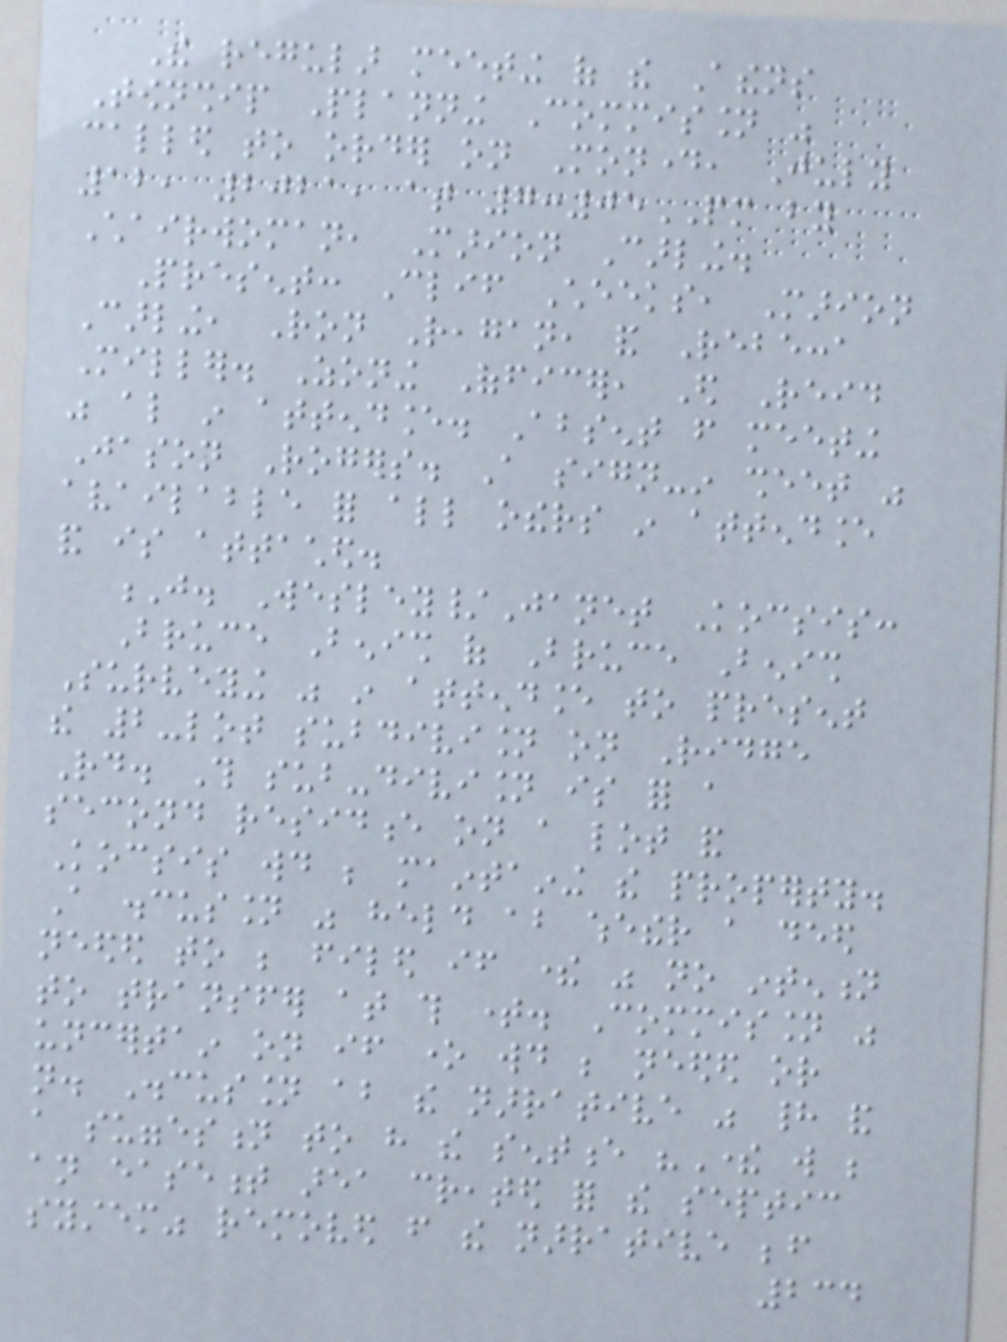The regular meeting of the Athens
Township Planning Commission was
called to order on Monday, July
12, 2021, at 7:05PM by
Chairwoman, Marion Carling.
Present: Clif Cheeks, Marion
Carling, Ron Reagan, and Rebecca
Miller. Zoning Officer, Ed Reid
was also in attendance. Absent from meeting
Jason Rogers. A sign-in sheet was
available for all others in attendance
and is attached.
J. Wesley/Janet Kocsis:
Bruce Benish of Bruce Benish
Surveying was in attendance to present
the 2-lot subdivision on Ridge
Rd. This sub-division is for a
second residence on a lot and
Kocsis would be maintaining the property.
A discussion was held about whether a deed
needed to be filed if there was no intention
to transfer at this time. Commission was
uncertain on if one would be needed or
not. Discussion about the narrative was had and
a suggestion to have the sentence "There will be
an easement area created for the septic
system" removed from the narrative before
234
